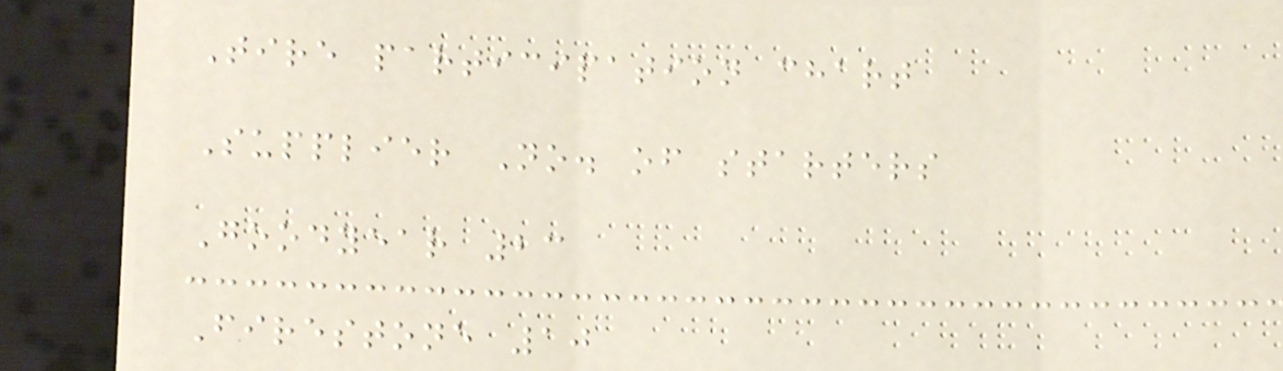Tire participation chart
Supplier No. of starters
Goodyear 23
Firestone 10
